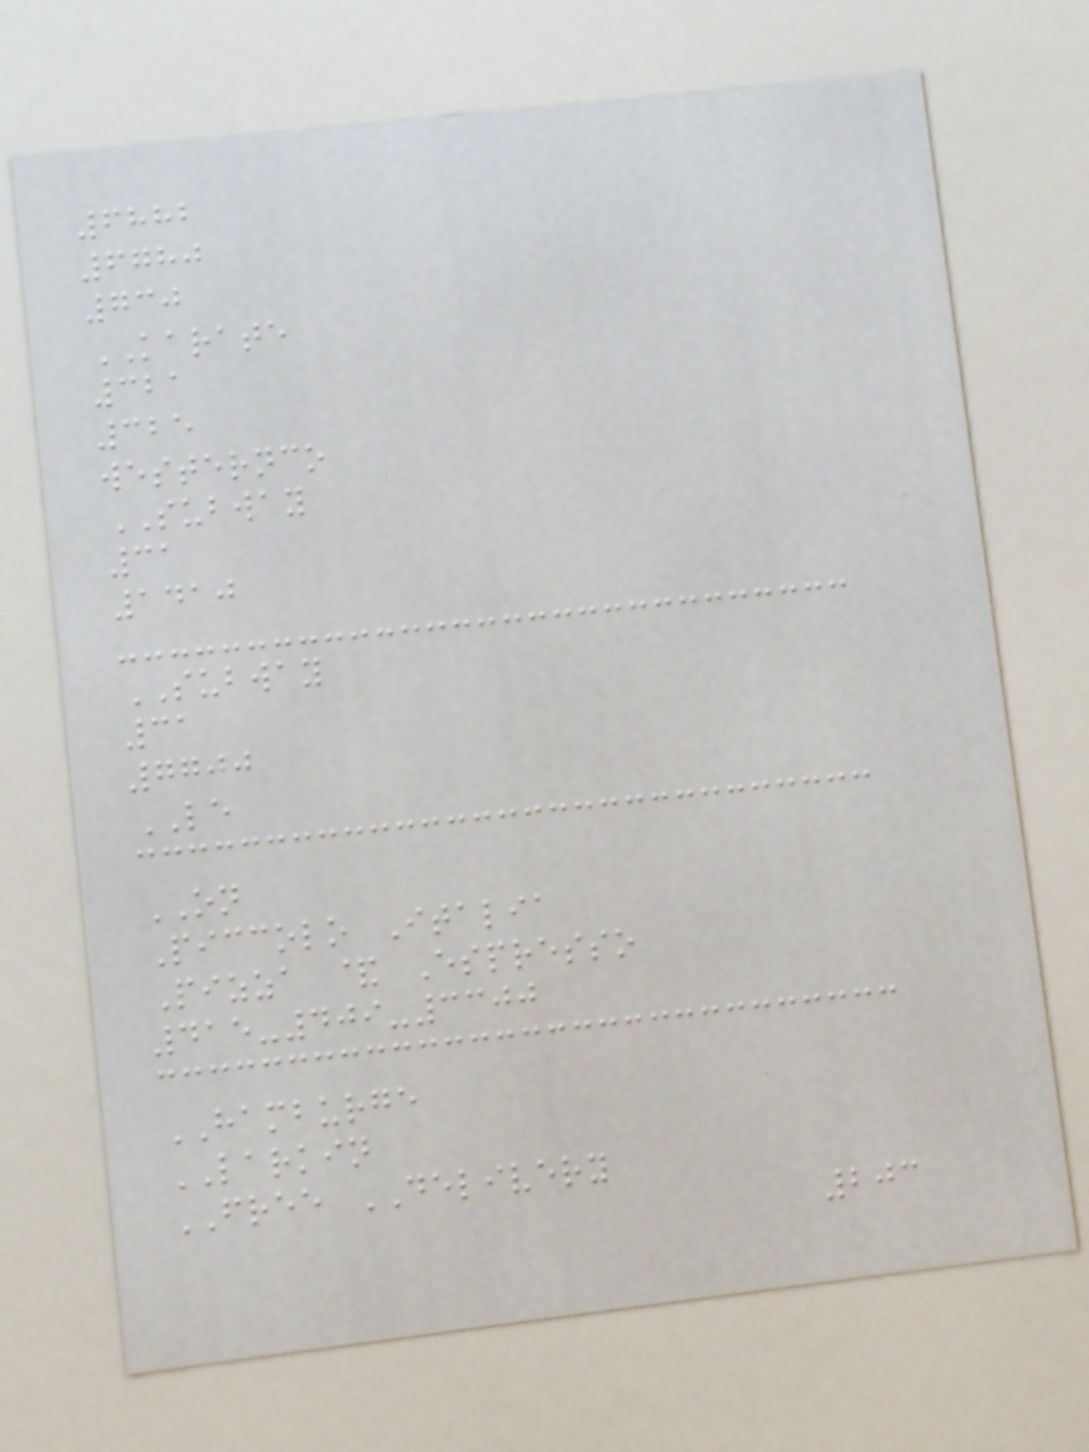6882
6780
730
KARATE
321
325
westernco
SUBWAY
31
1410
SUBWAY
31
7700
LE
ON
Piccolo Italia
Pizza & Espresso
415-409-3300
HAMBURGE
LARKIN
FREE DELIVERY
203
